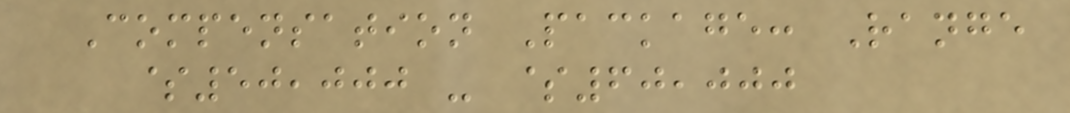Compensation Package: Range
$50,000 - $60,000
